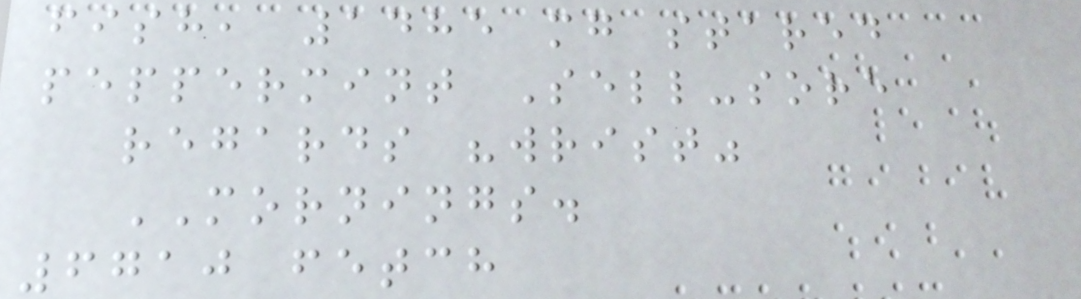fish, 1485 mg stared
peppermint Sell-sore
regards "wrist"
MORNINGS.
6710 fetch
